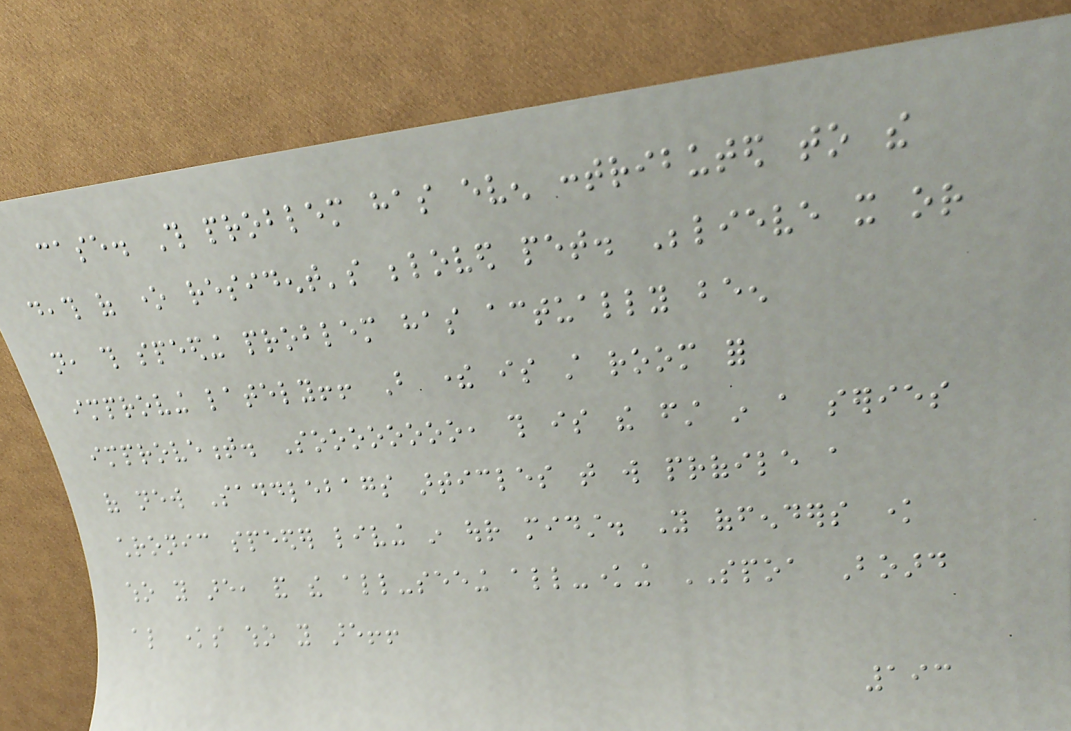case. This problem has even contributed to the
death of one resident's beloved pet. Believe it or
not, this speeding problem has actually been
improving lately!! But there is still room for
improvement. Soooooooo, this is the first in a series
of new Saddlebags articles that will profile a
chronic speeder living in our midst. You offenders know
who you are, and the all-seeing all-knowing SPOA Board
also knows who you are!!
193
